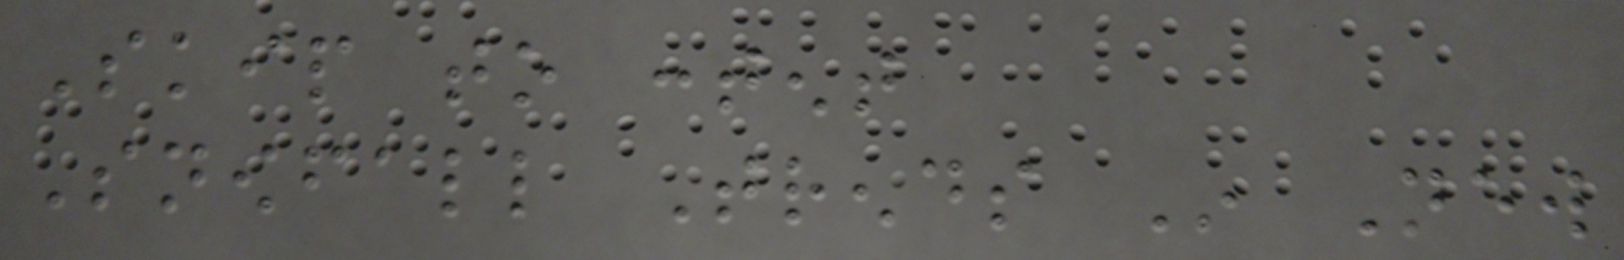Skip to content
Snowfall Trends In New
